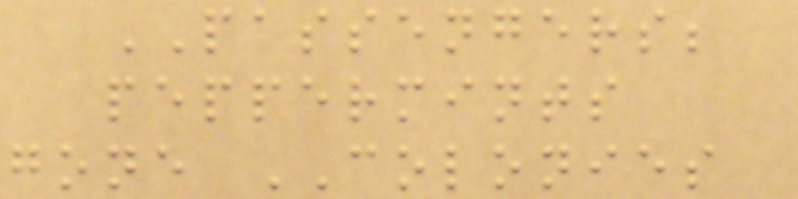PASSENGERS;
peppermints
gone COLONIES
